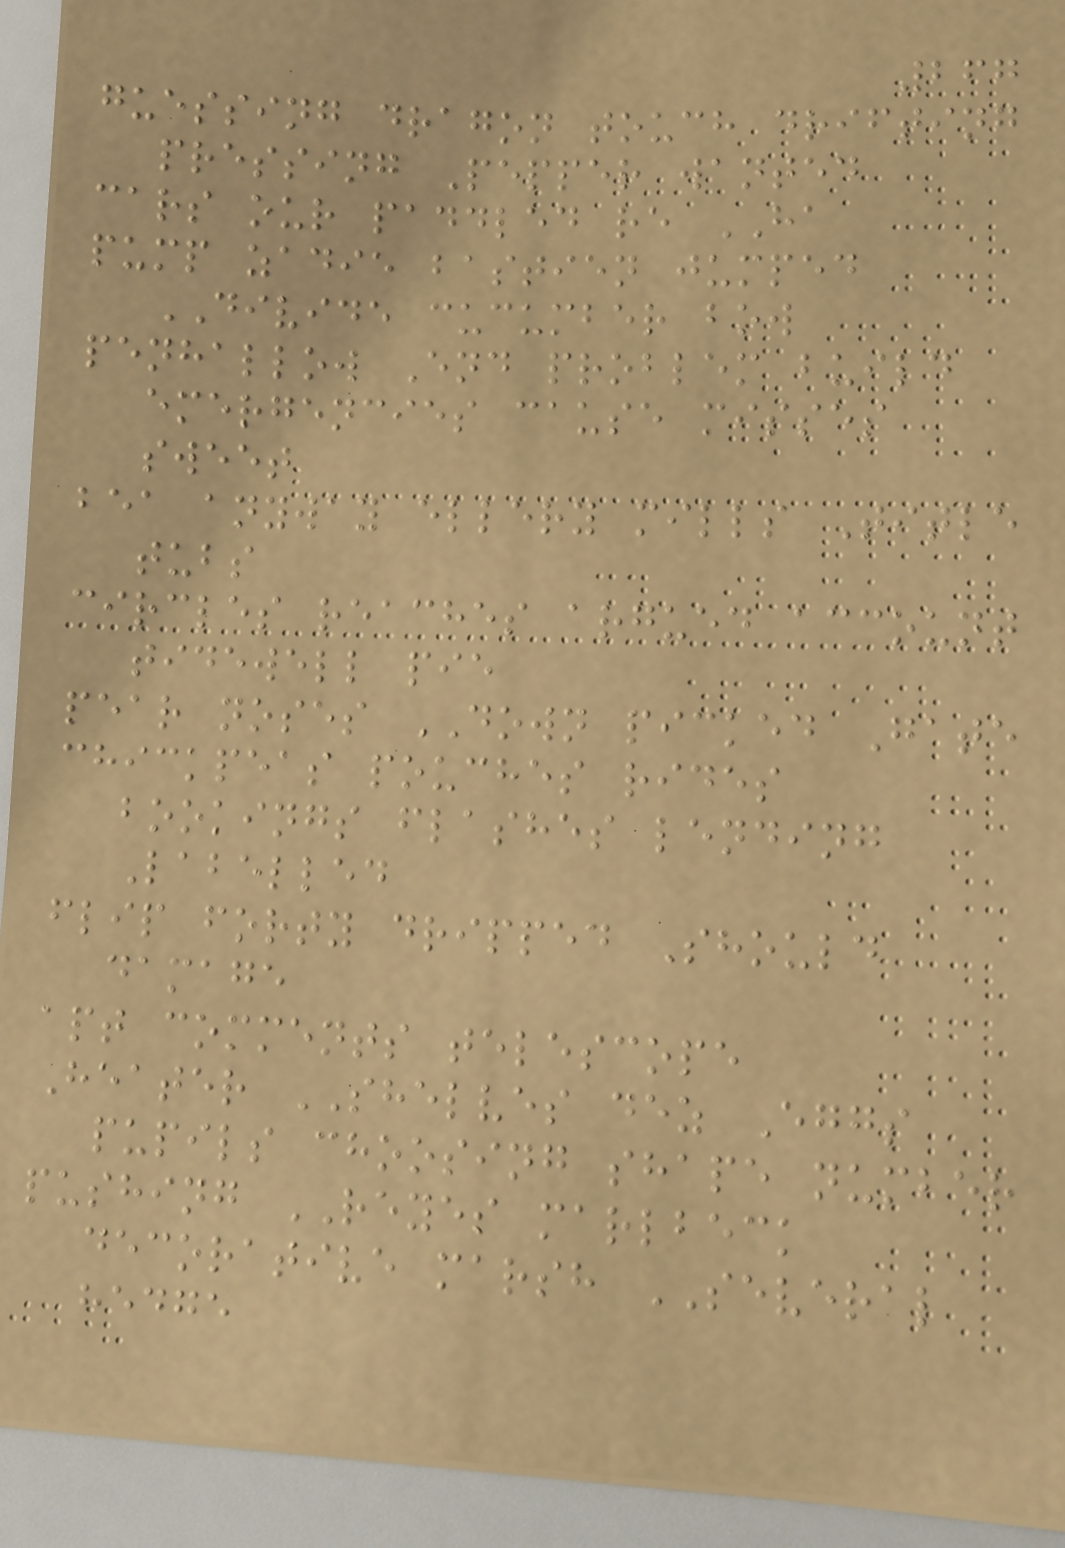267
guessing dragon touch drifting
pressing Pepper wanted
cars our paddled re HA
pump zadie bastien jumped
DIVIDE cucumber bow
penhallow End problem build
emergencies cause misses
sweet
bea anyway ellery mills Title
tubs
circles reaches argued account
tidewell pie
pear noses DOWN picked Gate
chickpeas pouches rides
bookings flashes lending
Labelled
flip forty dripped Should
damage
apt comments telescope
Heater SHELVES dez Eggs
pupils choosing shape number
pushing REYES marlbeck
decorative marsh SEVERAL
hedge
